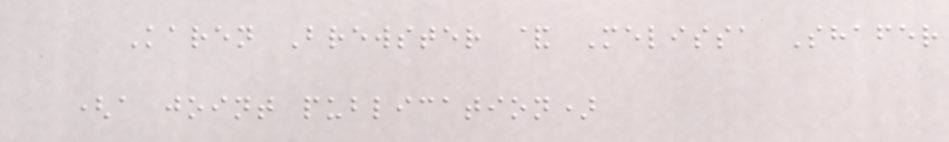Karen Brewster & Melissa Shafer
(a joint publication)
